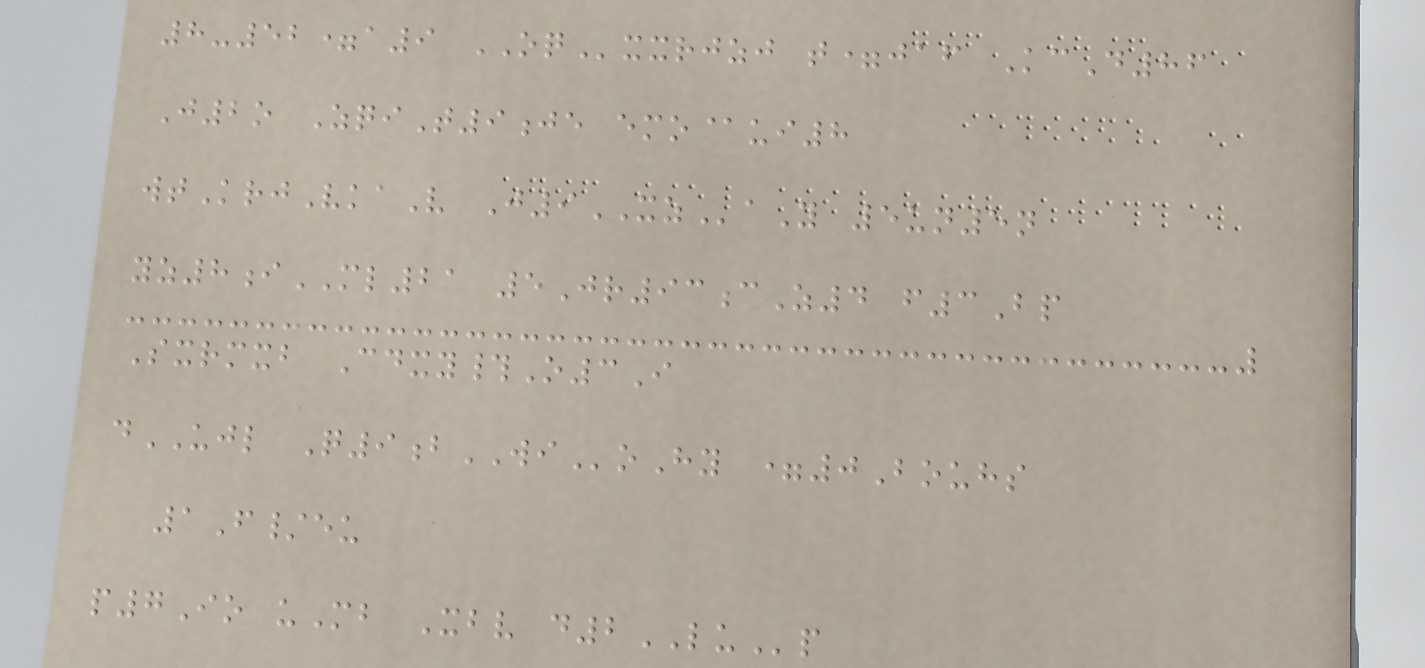8-52=a9 OQxxrjzj t=jaf KcD86
J2o ZqiT9je emo@ui8
wtKrjVkaV J9XZaY 5un5n
yz8iML21 5Jr93cZ4 f3Bp
Sxrmxb Cdxy#O3I
dUJL Q9bWIoHy =0Bouhs
1F/eu
p7Io uMb Xbv d2LUp
